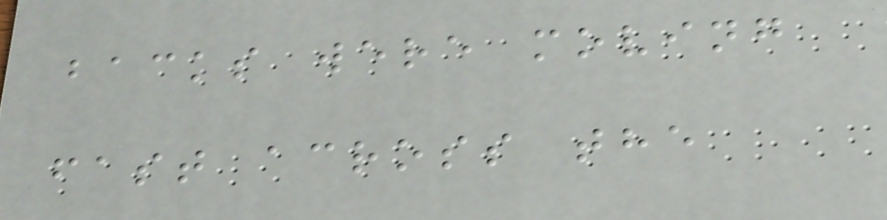backs were moving
fast across the
